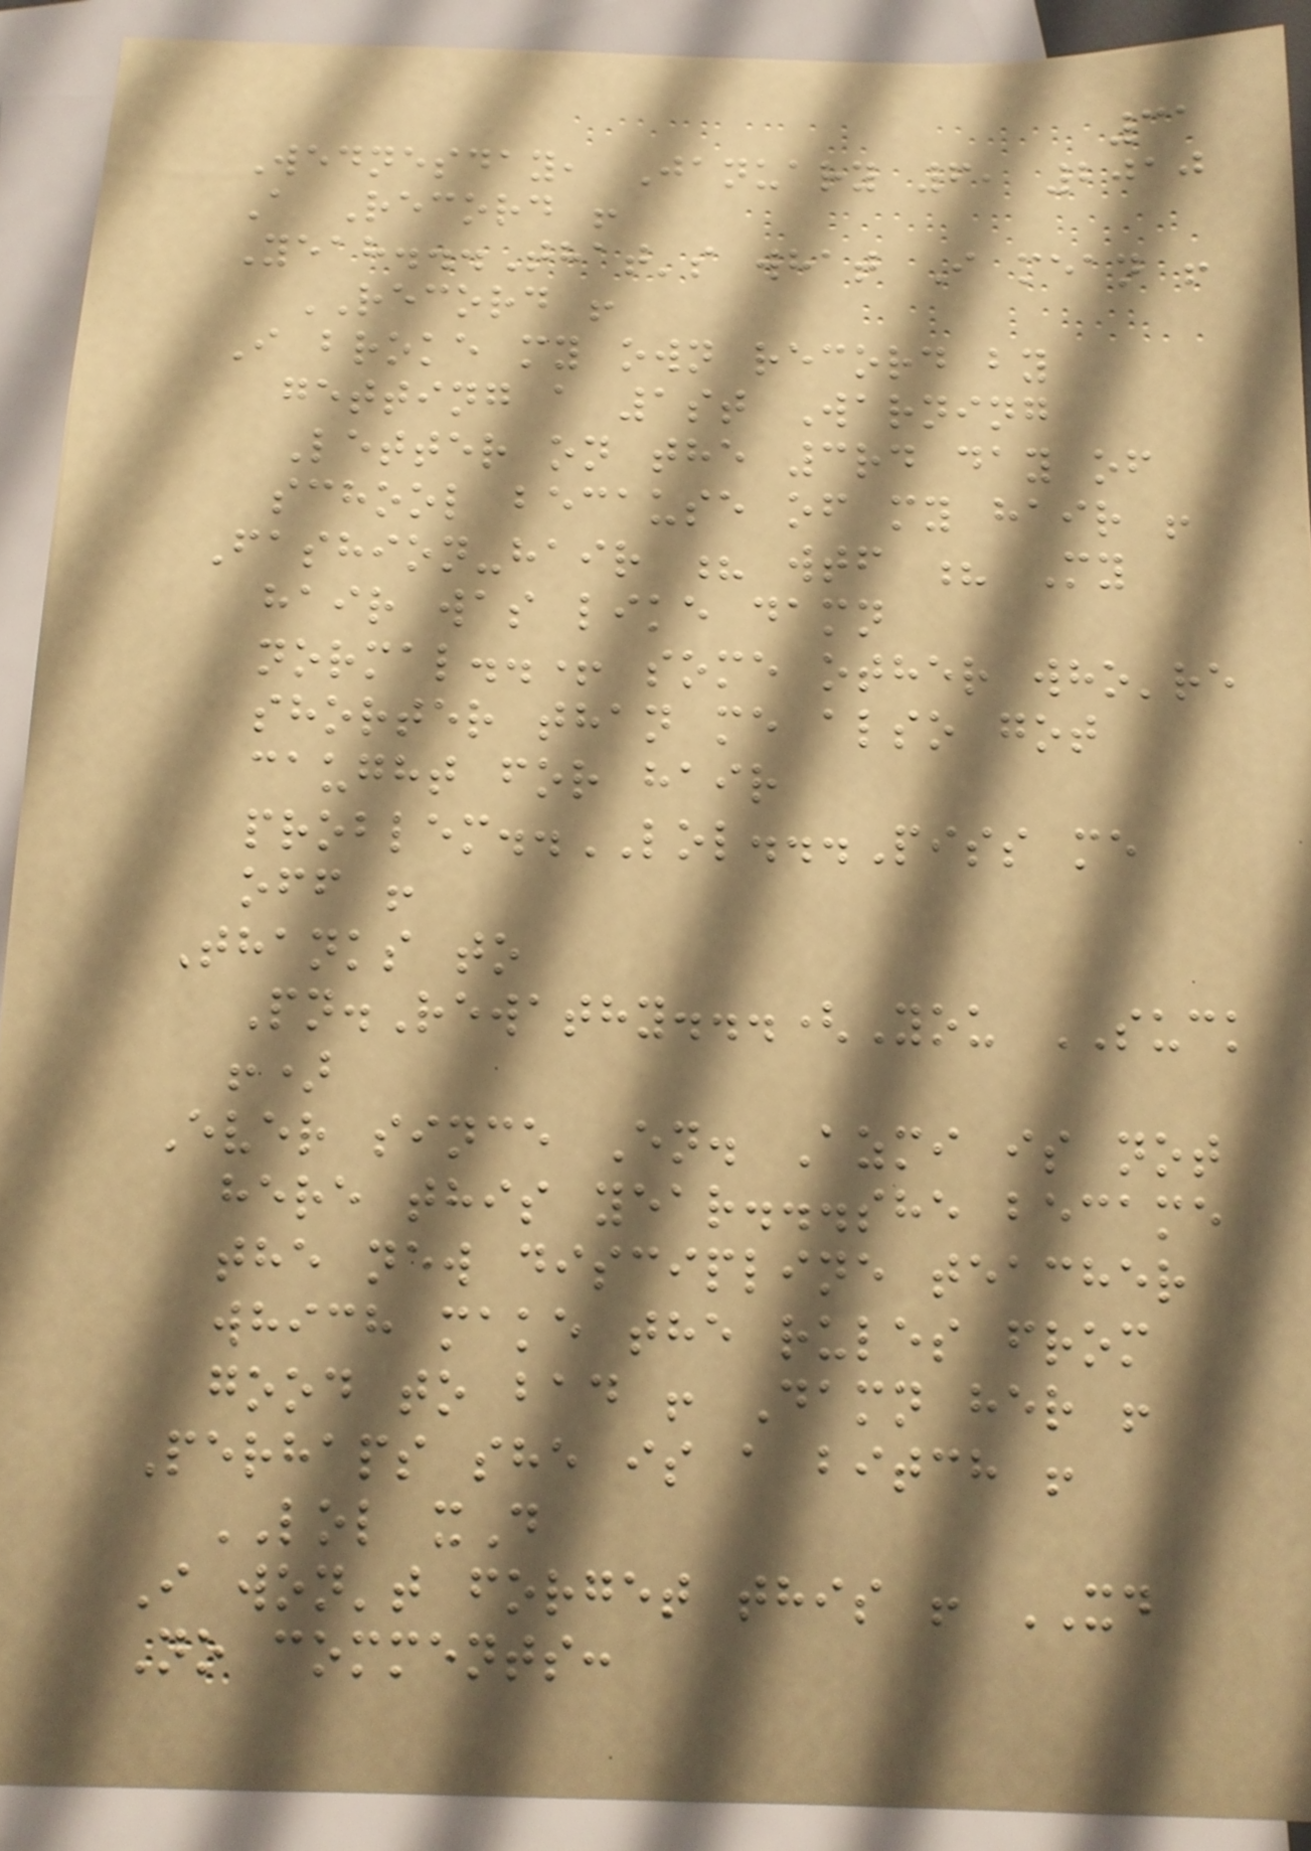31
Wednesday, January 6, 2010
A Record !
Yeah...That's what I mean !
RECORD !
I broke my own record by
getting a 1st Warning
Letter on the 3rd day of
school because of my hair !
Fashion-hair ? wtf ? My
hair was like damn
normal..+ some other who're
shorter than me also got
caught for hair
problem..LOL...Piss me
off !
Thanks to
Pn.Rewathy...(You SUCK
!)
Ever since En. Azmi is not
here this year...she became
the new discipline teacher
which make the rules from
good to bad ! Damn her !
Perhaps she is a bitch !
LOL xD
I won't forget this ! XD
No comments:
